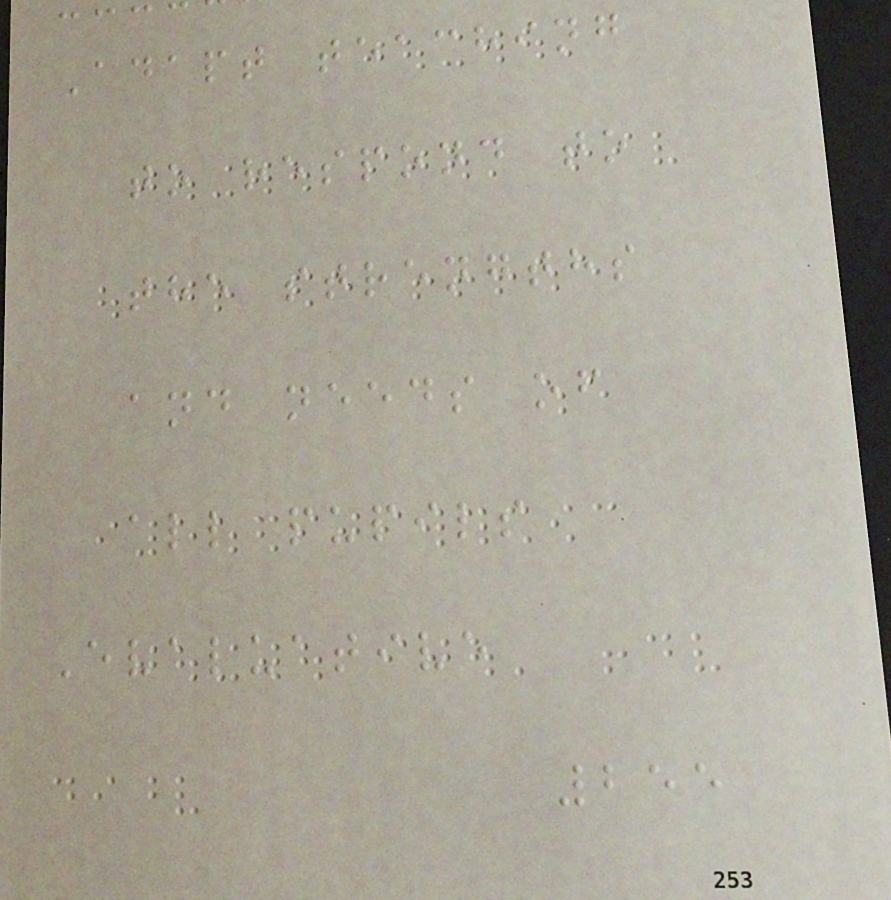Adapt teaching
to respond to
the strengths
and needs of
all pupils
Evaluative
255
